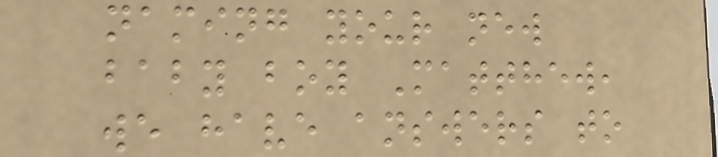naming your new
baby boy Matthew,
we have answers to
